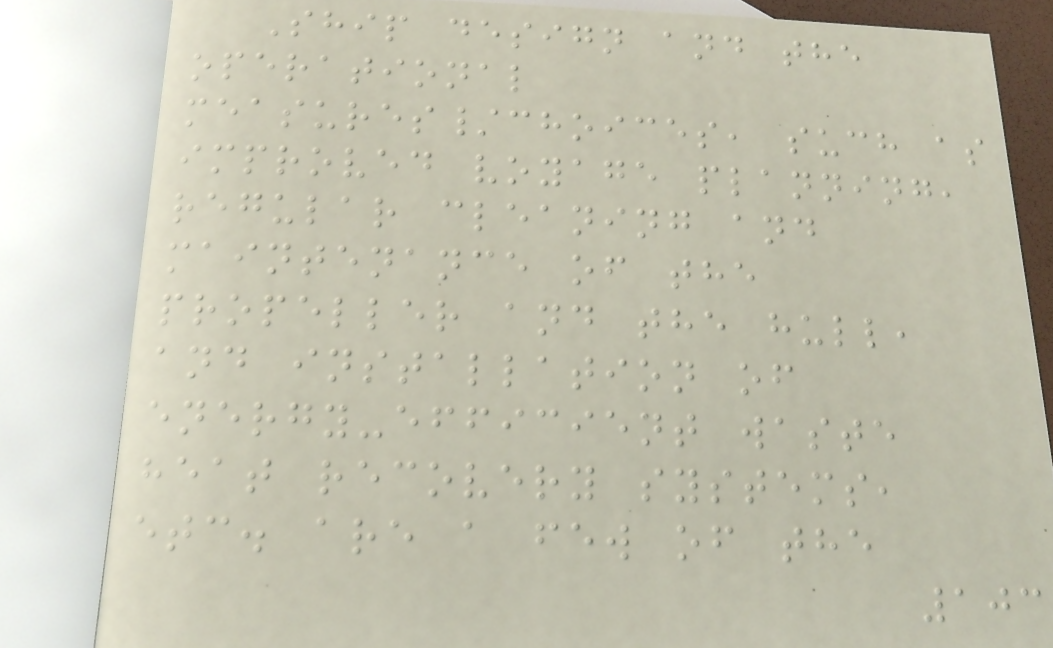Ship design and the
operational
measures/choices, such as
improved voyage planning,
regular cleaning and
maintenance of the
propeller and the hull,
and installation of
energy-efficient waste
heat recovery systems,
etc. are a few of the
103
